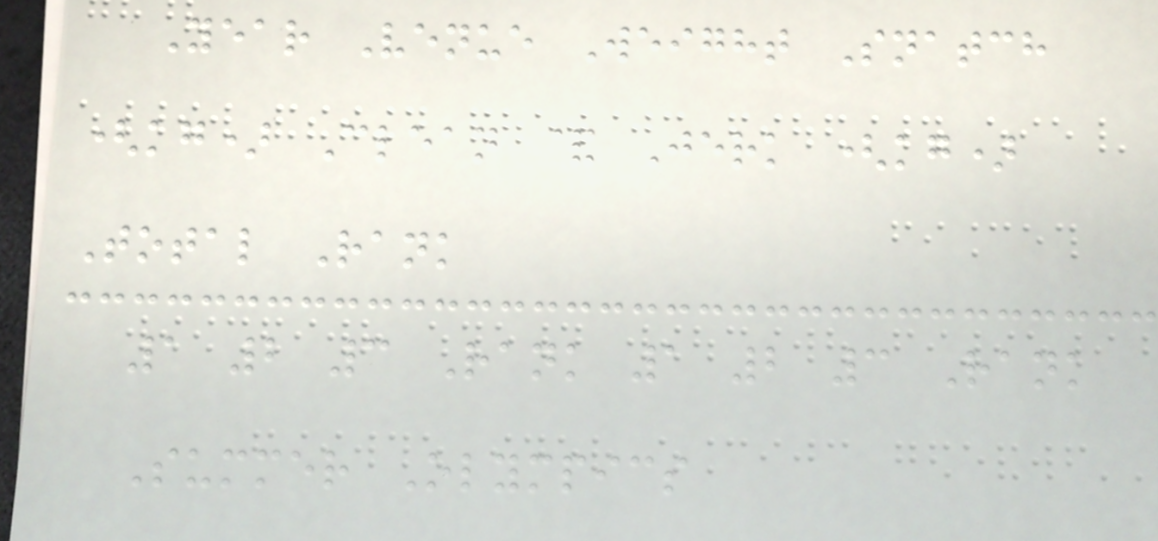Year Venue Weight Snatch
(kg) Clean & Jerk (kg)
Total Rank
1 2 3 Rank 1 2 3 Rank
Summer Olympics
